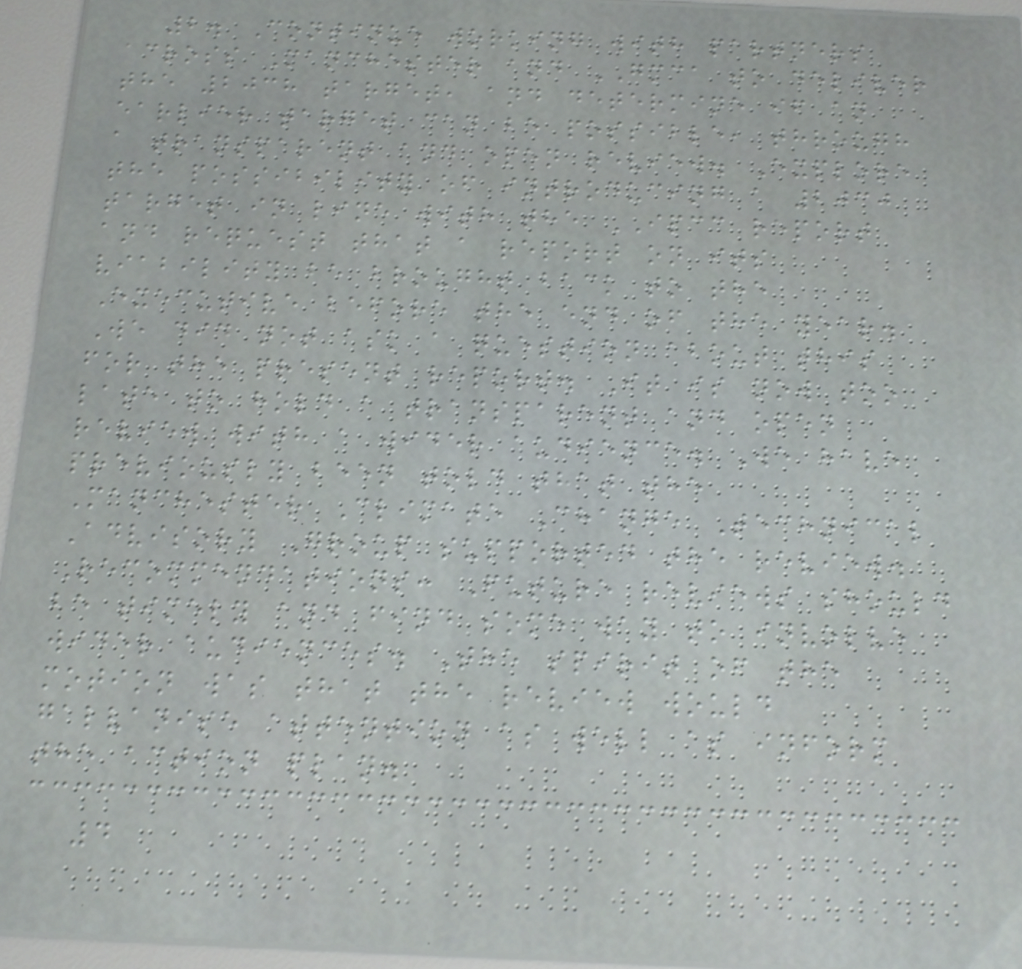2. Continue working with partners
across Manchester and GMCA to deliver
the 2038 target, and determine if an
earlier target can be possible, through
a transparent and open review. Explore
the possibility of introducing a 2030
target in line with the IPCC report
and request that a report on its
viability be brought back to the
Executive before the end of the year.
We did not ask a question about this
for the present report. It is now too
late to hold a transparent and open
review with a wider audience. We have
previously been told that the
Manchester Climate Change Technical
Advisory Group supported the review.
Recommendations: Future reviews should
be timely and find some way to involve
wider audiences. The spirit of the
motion was that the review would
galvanise attention as well as inform
the action plan.
4
